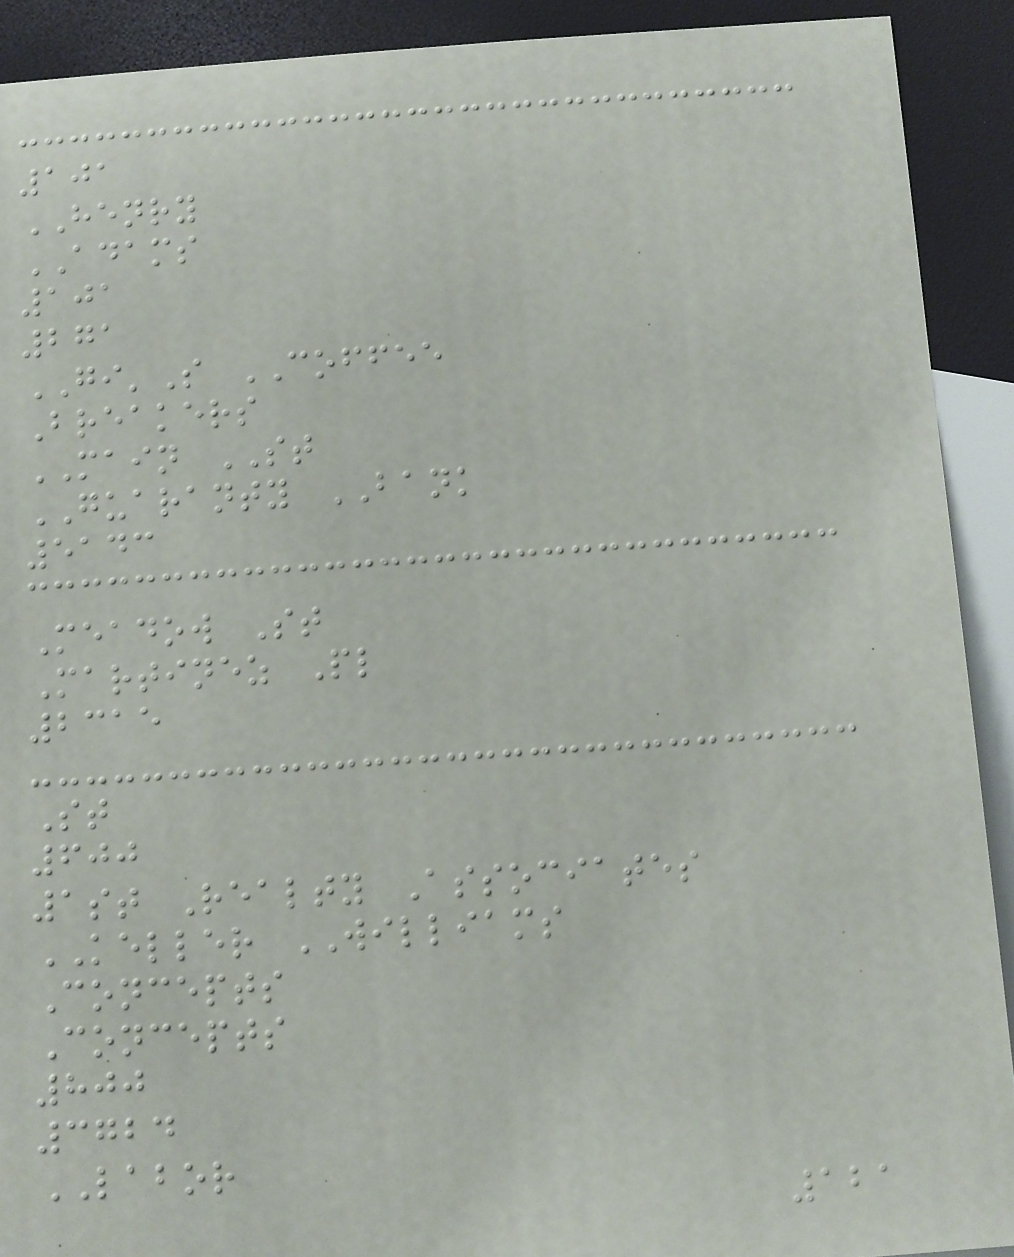101
HENRY
ADAMS
101
271
GI'S COFFEE
Breakers
MAIN ST
GUARANTY BANK
5143
Meadow St
Martinez Pl
2315
St
600
1st Realty Associates
KELLER WILLIAMS
Concepts
Concepts
800
3724
LABOR
121
